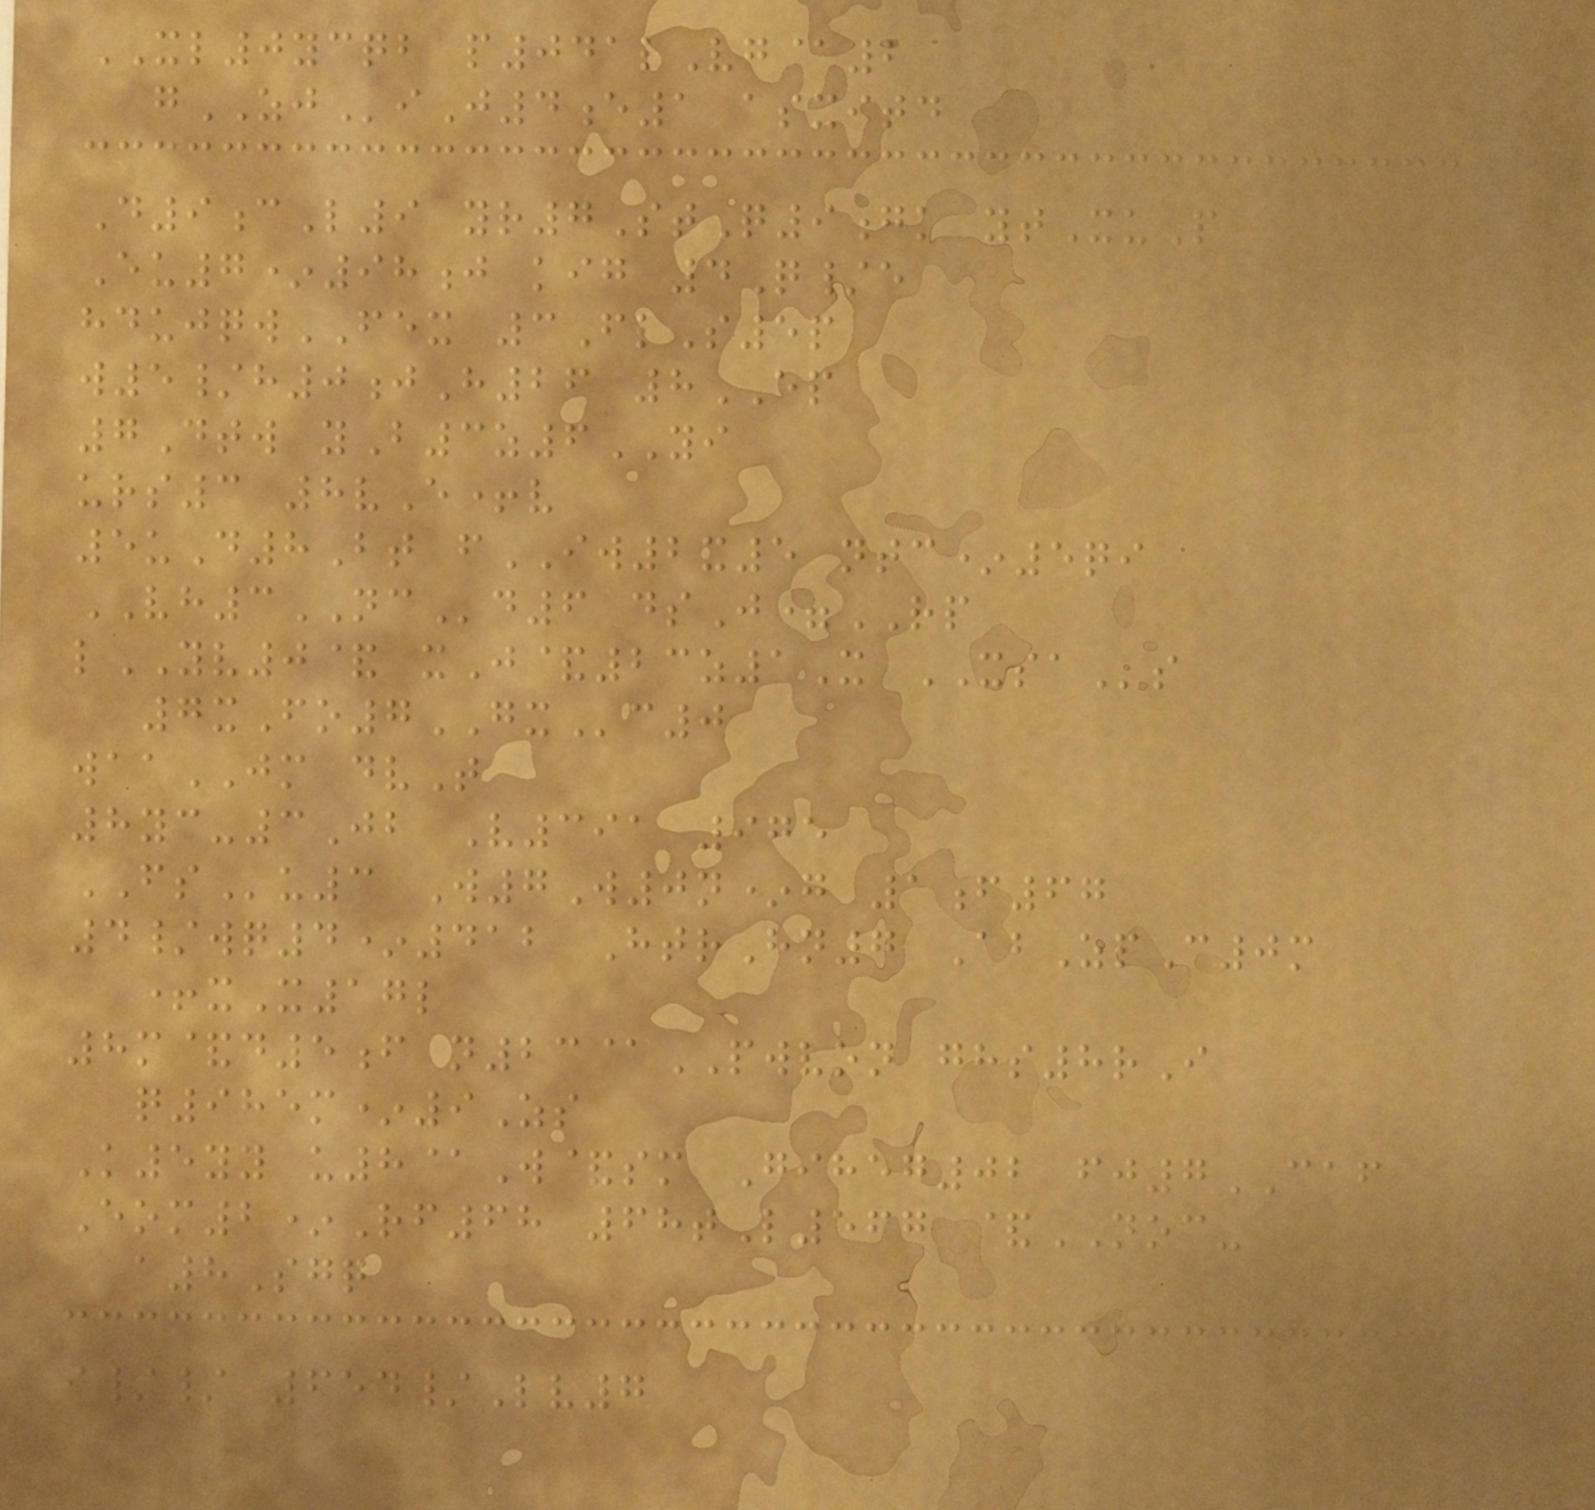XL0ycqb p041lVg@2
gZJiJ4e1 asxitd
D9cL9 yr7StQ9gk ytXuP
Eu7*98j kig 4Q/e
hdujqwFEX 3FlS5p
w5/h0jH26 8EP
7Dtw yB3z6YI
urs3 8vE+v
5uD8Bt fIW2x5 ntc*5qi
VH3NCd6 dsJ=RP
lYV0& xJ&23z1X XSAs
7xFo7GXc0
waaJM dvT
8yc-3Jb V391 975
FSu3 W7W0n*g 1f67
4/wq4*412 HtrHn7 AbZpC0m
+xX17l
8m&d5f n23@PWVON ghs8rI
q985m*9Zs
K5yy u8@W&sm Giheg02 fj7CAF
Eom2*Rf68 68tL567 &NOC-
a8Sgq
i// 654/Lv7
